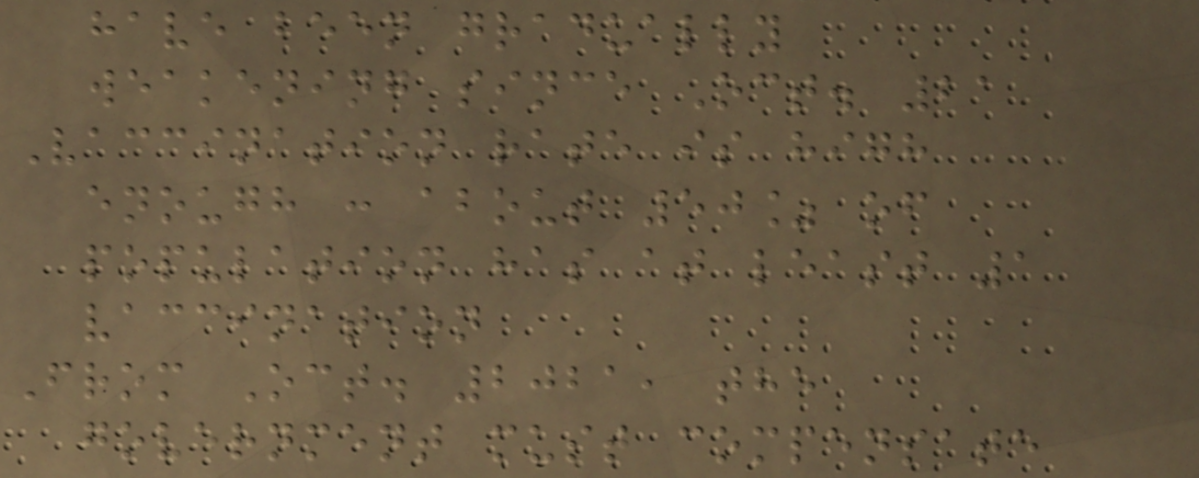have been gradually
weakening since Oct. 21
Vaccination rate is high
enough : about 50% of
population has at least 1
vaccination
From Oct. 2021, the
government must compensate
